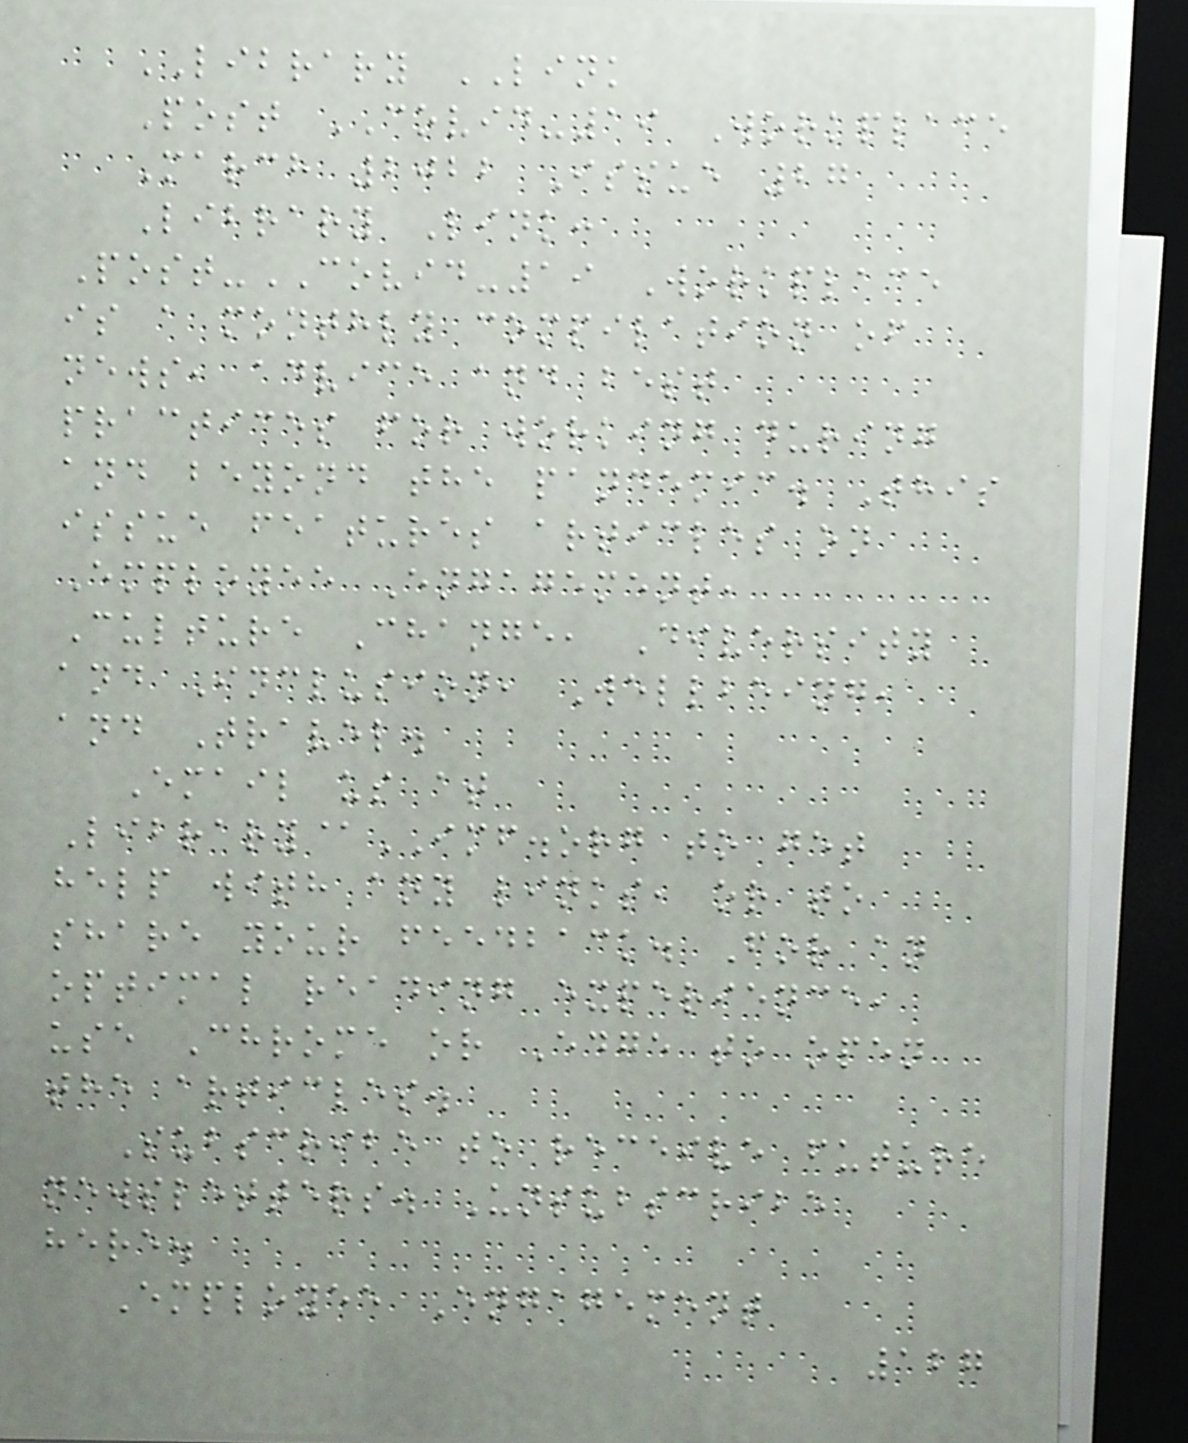LIBRARY LINK
Post COVID-19 Workplace
March 2022 Issue 27
Library Link:
Post-COVID-19 Workplace
is a monthly compilation of
news, advice and best
practices for working during
and beyond the pandemic. This
issue features articles on
Employee Engagement,
Culture Change, Diversity
and Inclusion, Wellbeing,
and Travel.
Email us at
Library@IMF.org to get
help with any links, or to
share your feedback. For an
optimal reading experience,
use Chrome or Edge to open
the articles.
Subscribe to receive future
newsletters. Unsubscribe
here.
Employee Engagement
127
